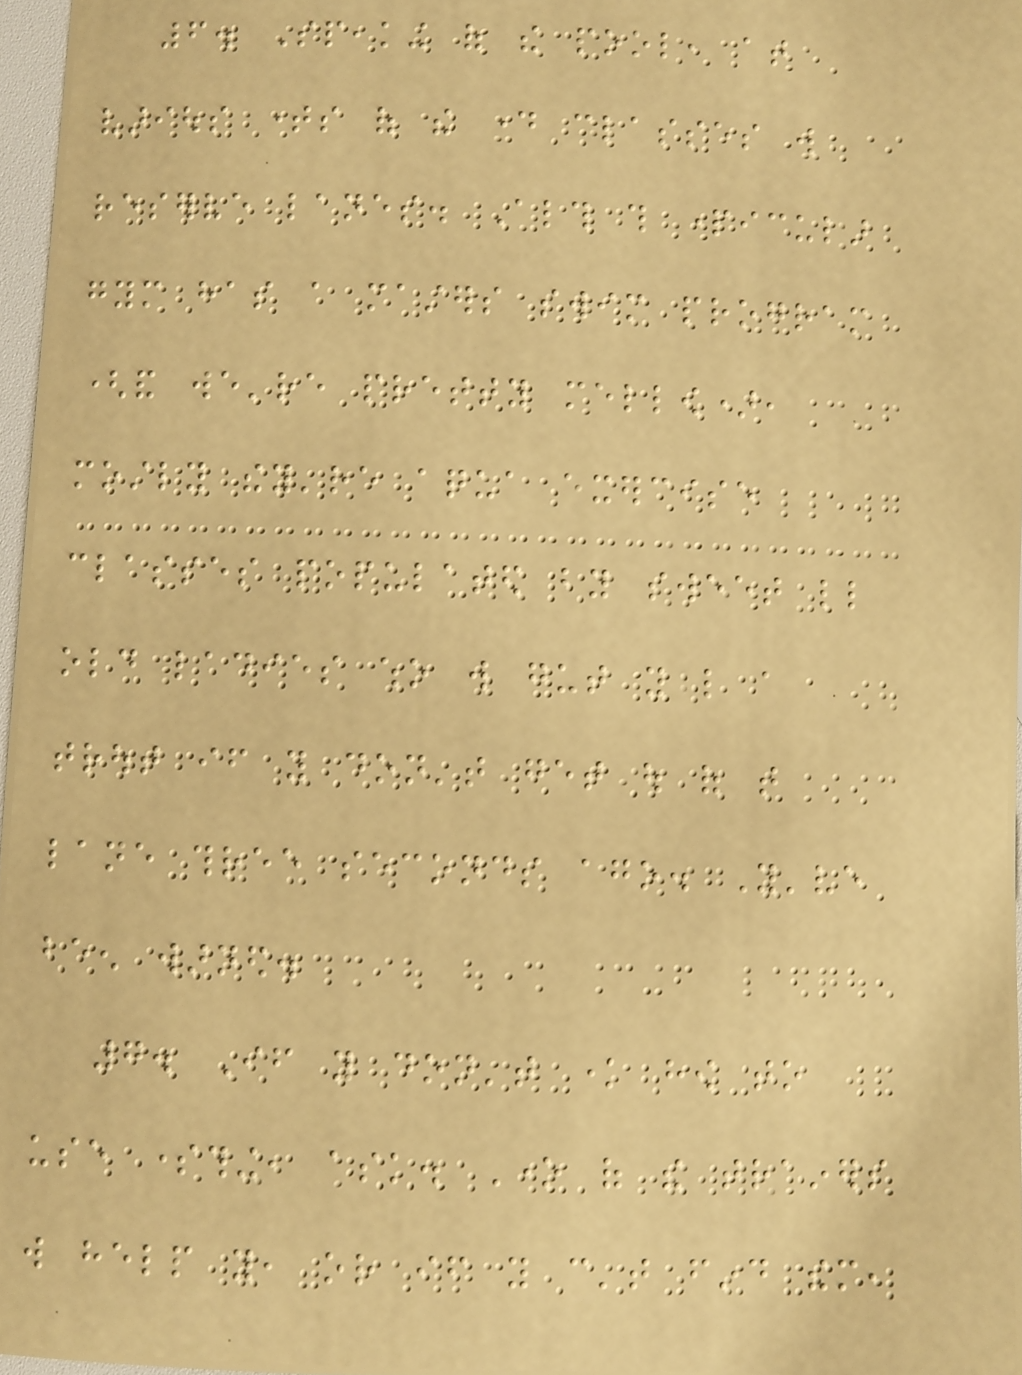6. Speaking of the pool, at
various times of the day classes will
reserve lanes. Although this particular
gym has a masters swim program
(and we're pretty mellow),
mostly they're aqua exercise
classes populated by sweet little
old ladies who will gut you like a
trout if you don't get out of that
lane three seconds ago. You've
been warned.
7. If you don't know how to
use something, ask. One of the trainers
will help you, or if you can't find them,
